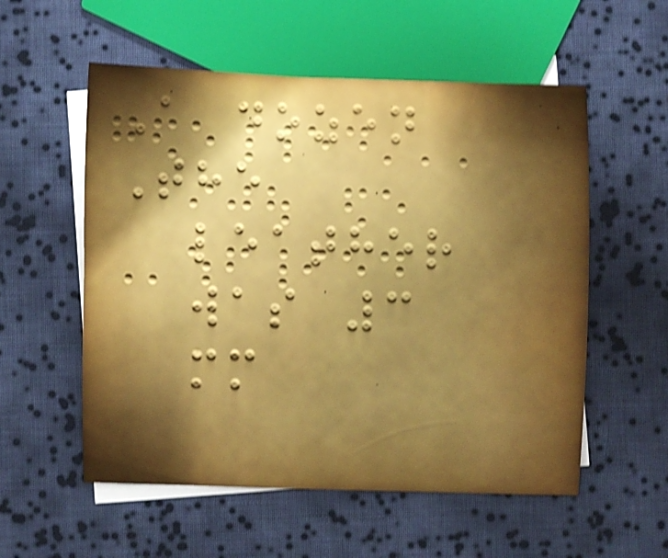A dozen
The
leather
was 3
mm
